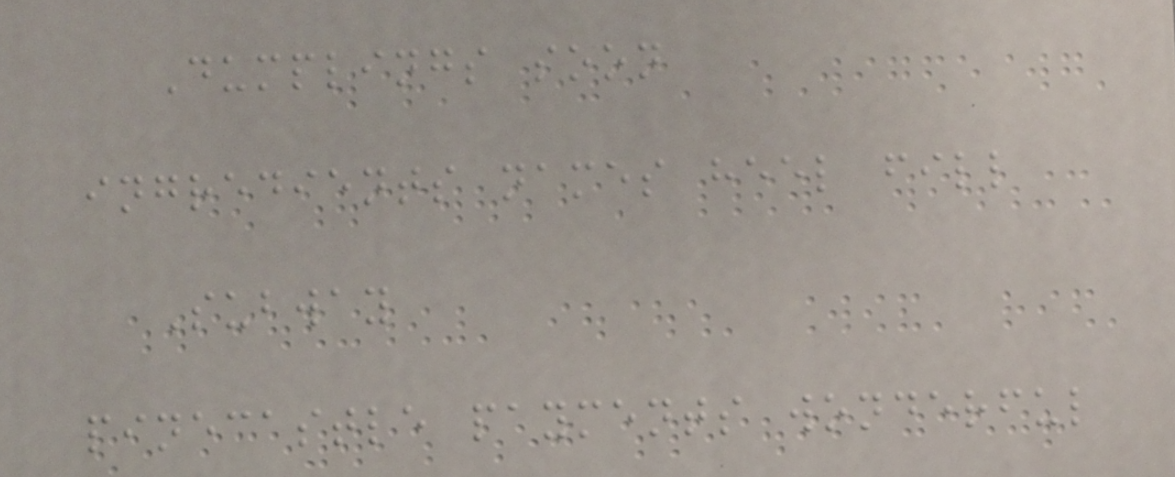Dumplings soon
ingredients names heel fill
Subway
pinecastle payments wonderful
